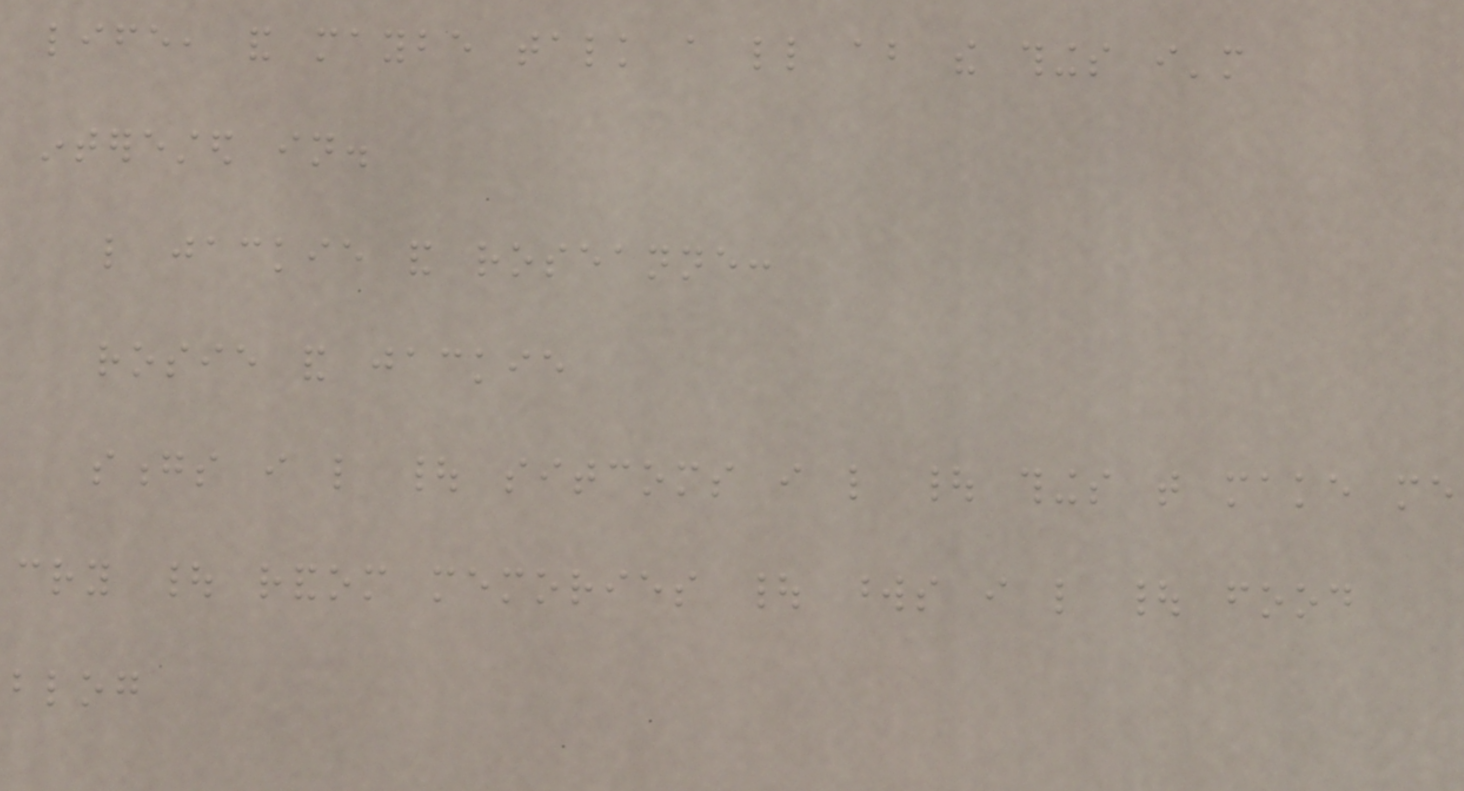life, and maybe talk a little about the things i'm
interested in.
like jackie and roseanne:
rosie and jackie
songs i like | sitcoms i like | things that make me
cry | random memories | words i like | food
blog
